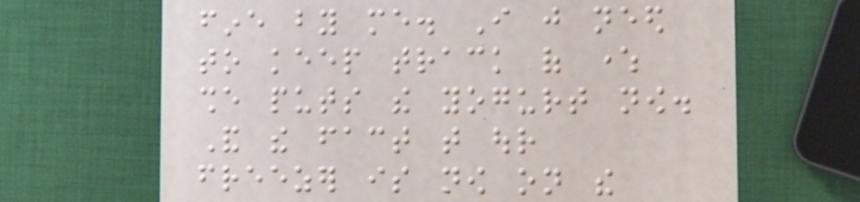fine by me. I just need
to keep track of where
she puts the yogurt now.
And the fact that our
freezer is now on the
